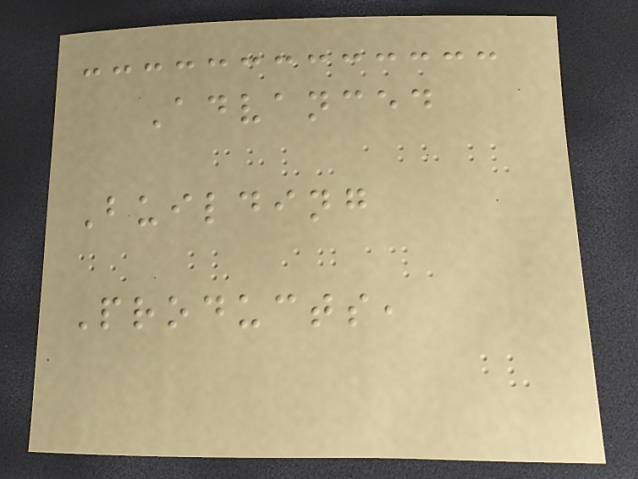Advanced
Building
Products,
